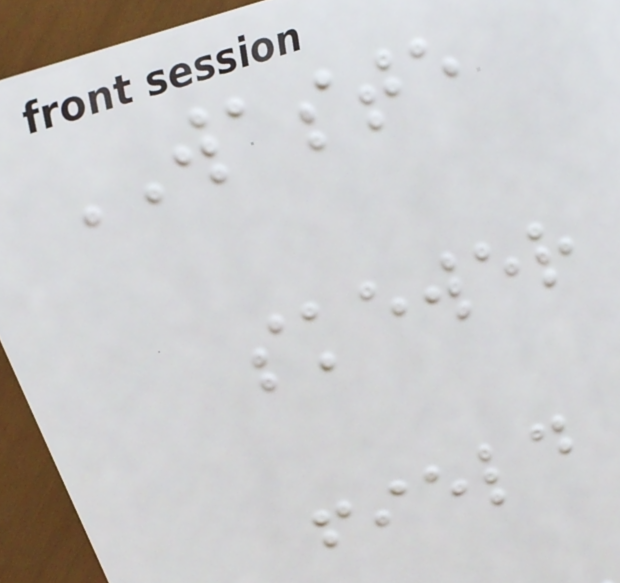WASTE
skewer
field
